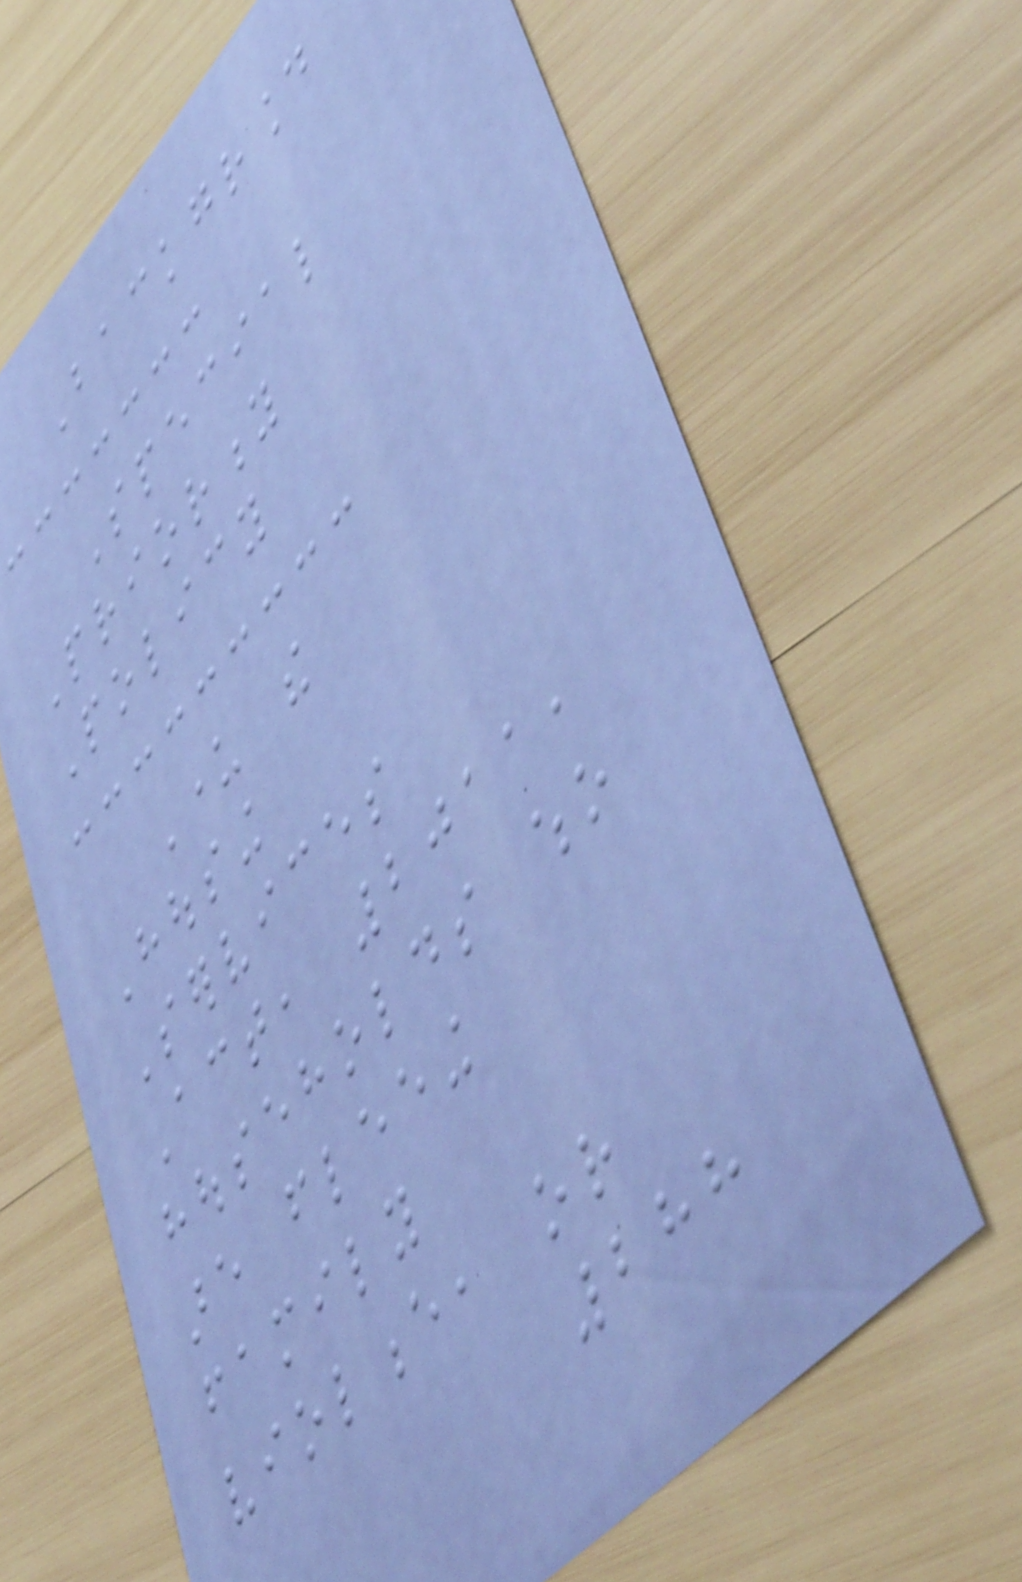Background
Special
Priority
Policy
Under the
Housing
Services
Act, 2011,
households who
are fleeing
family
violence, or
288
